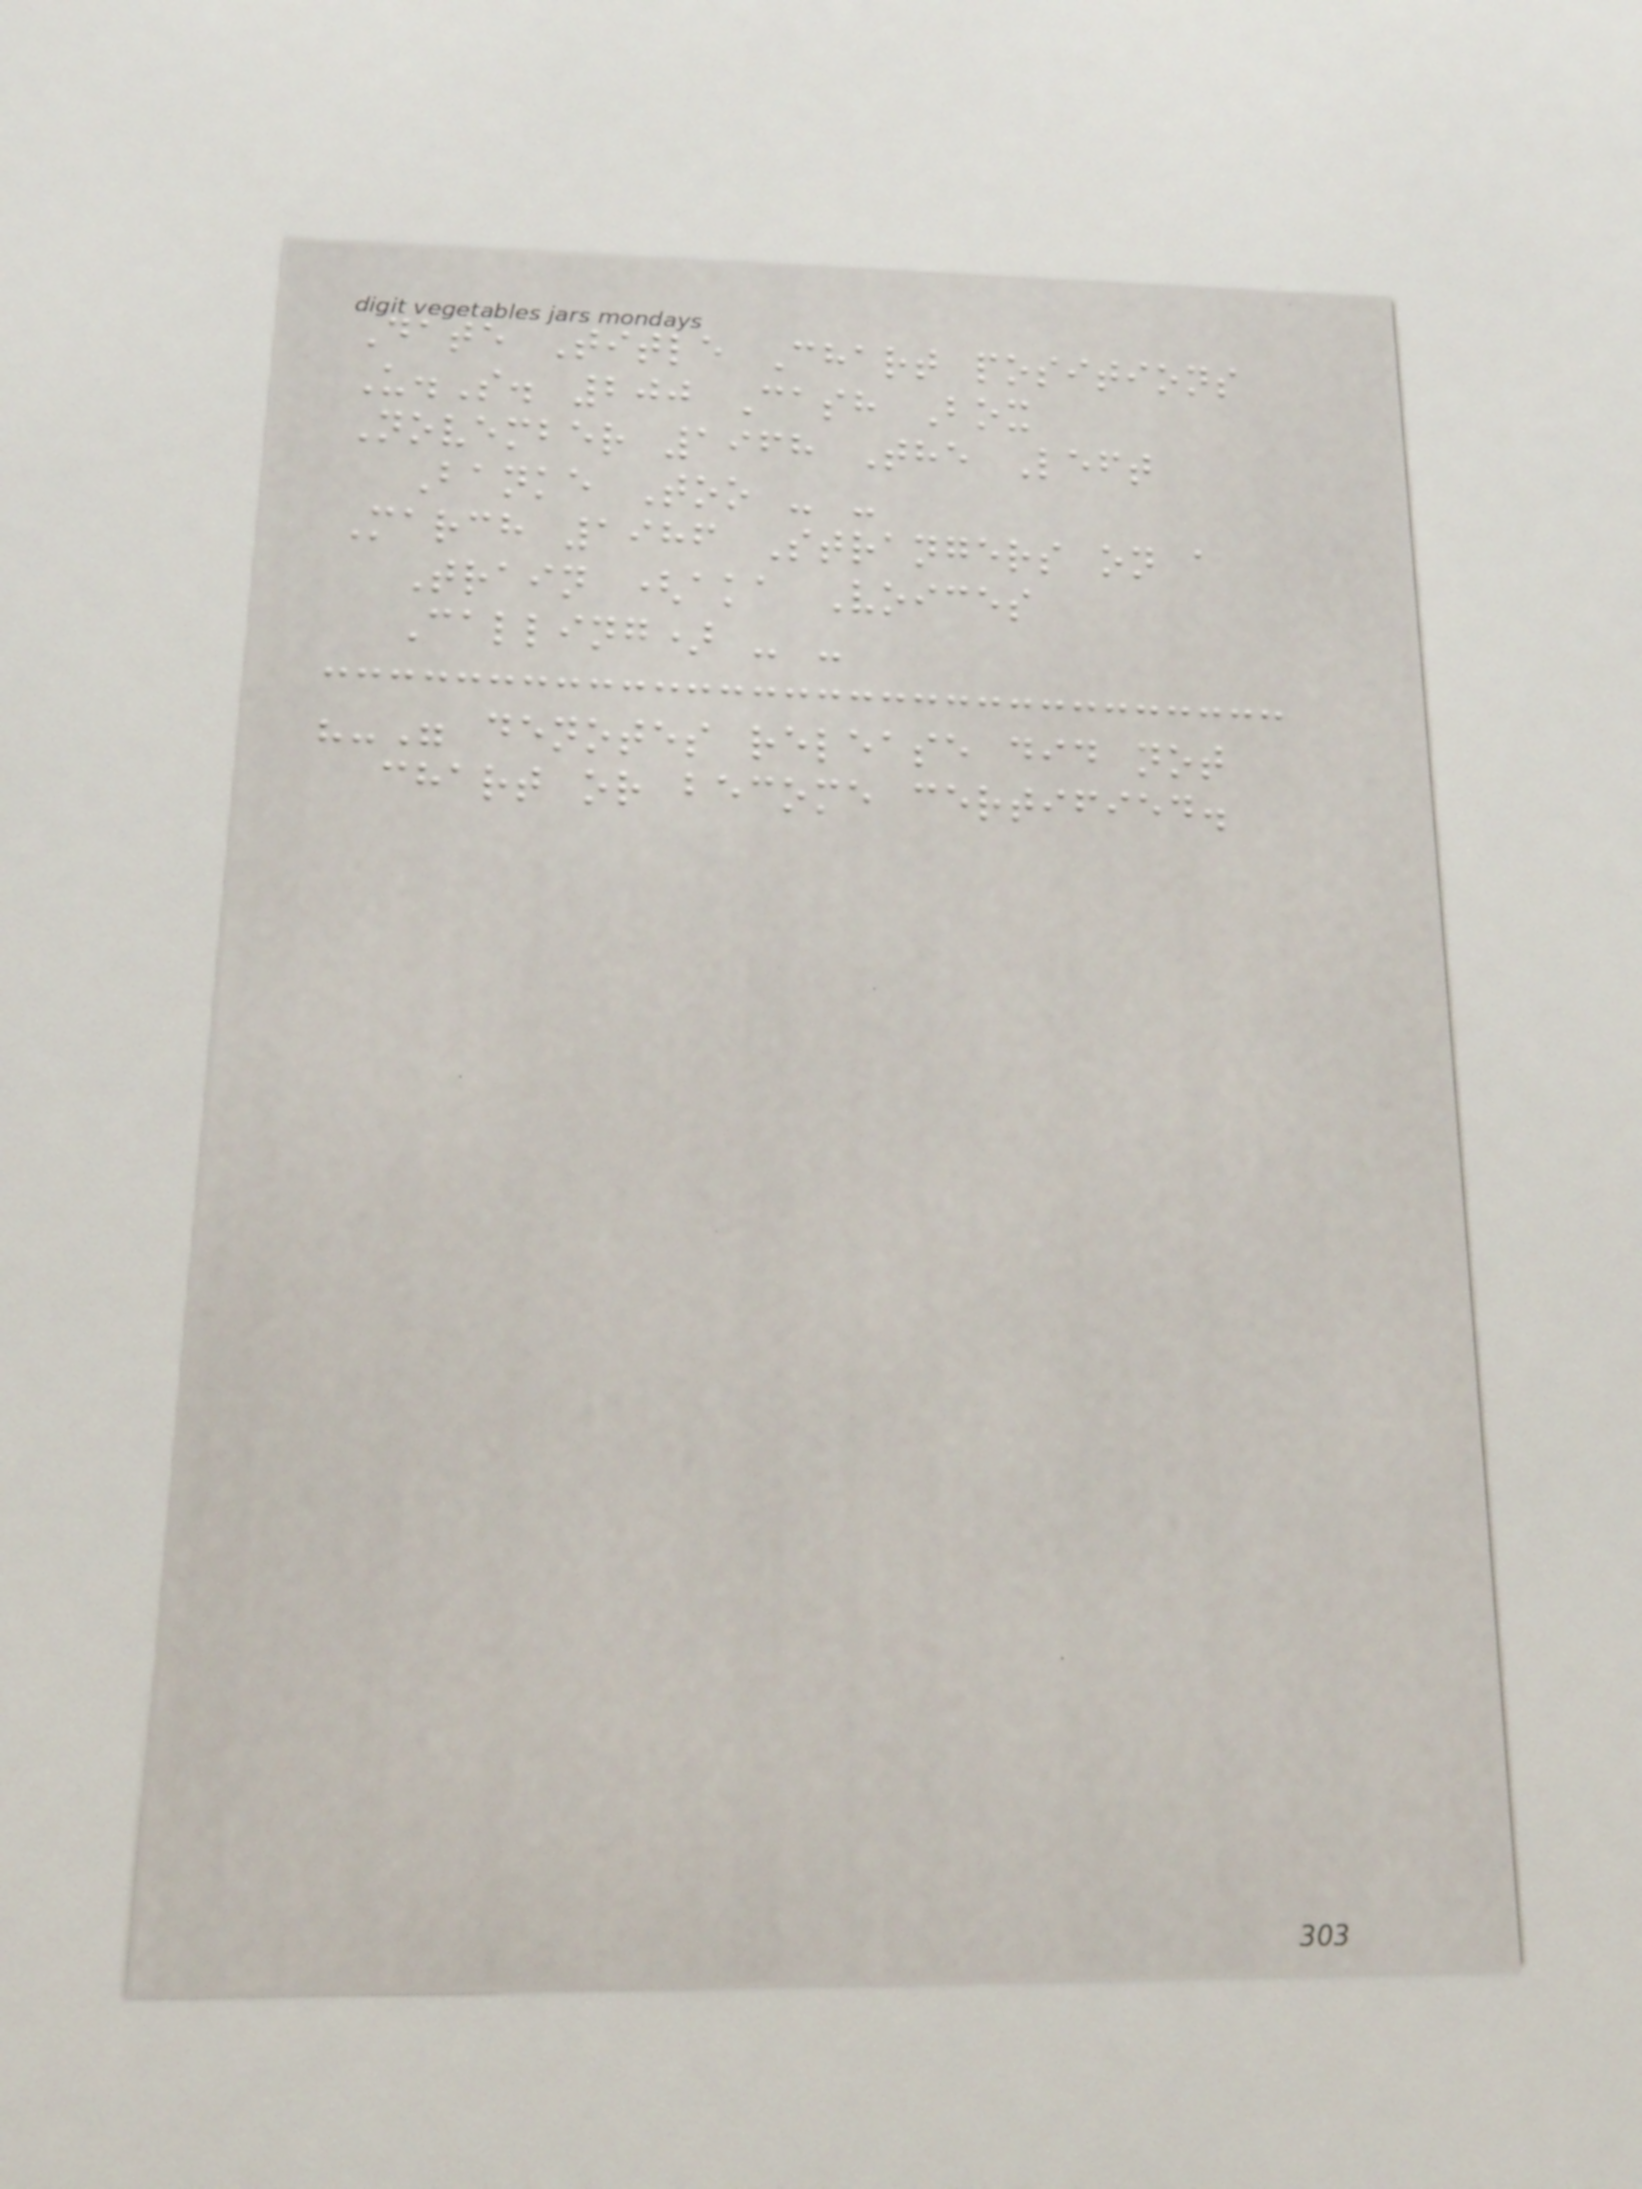Date Title Chart positions
U.S. 200 Cash Box
November 1968 The Left
Banke Too - -
March 1986 Strangers on a
Train (aka Voices
Calling) - -
"-" denotes release did not
chart or become certified.
